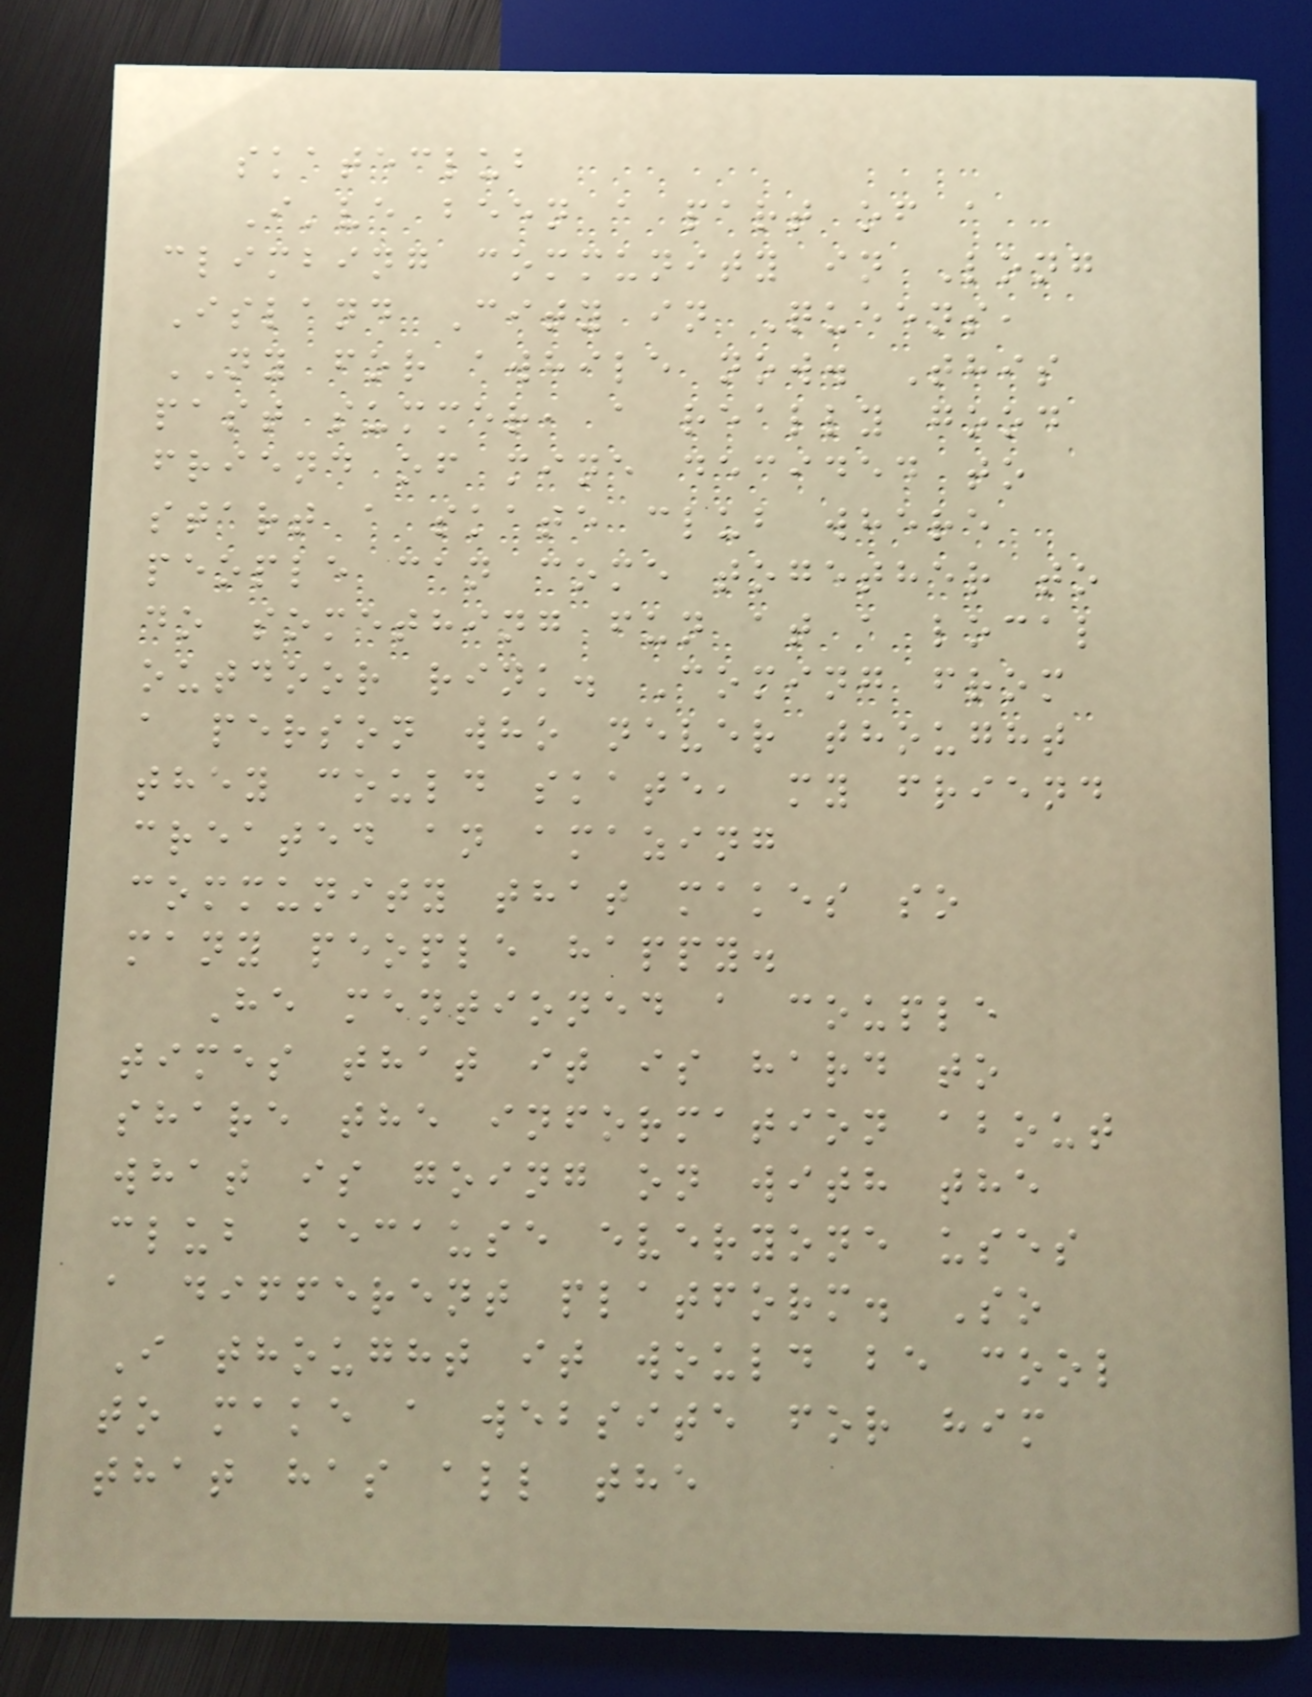skateclub
I've been a part of a
climbing community in Long
Island City in Queens,
NY for awhile now. This
past summer, a really good
friend of mine decided to
start a skate club where
people can come together to
do something fun at a local
outdoor rink. Coming from
a person who never thought
they could skate, my friend
created an amazing
community that makes so
many people happy.
He mentioned a couple
times that it is hard to
share the information about
what is going on with the
club because everyone uses
a different platform. So
I thought it would be cool
to make a website for him
that has all the
